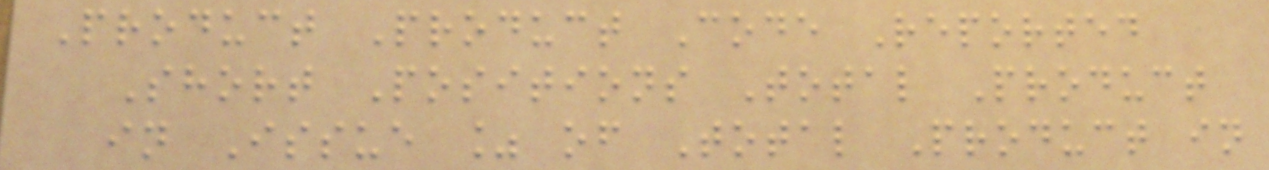Product Product Code Reported
Short Positions Total Product
in Issue % of Total Product in
